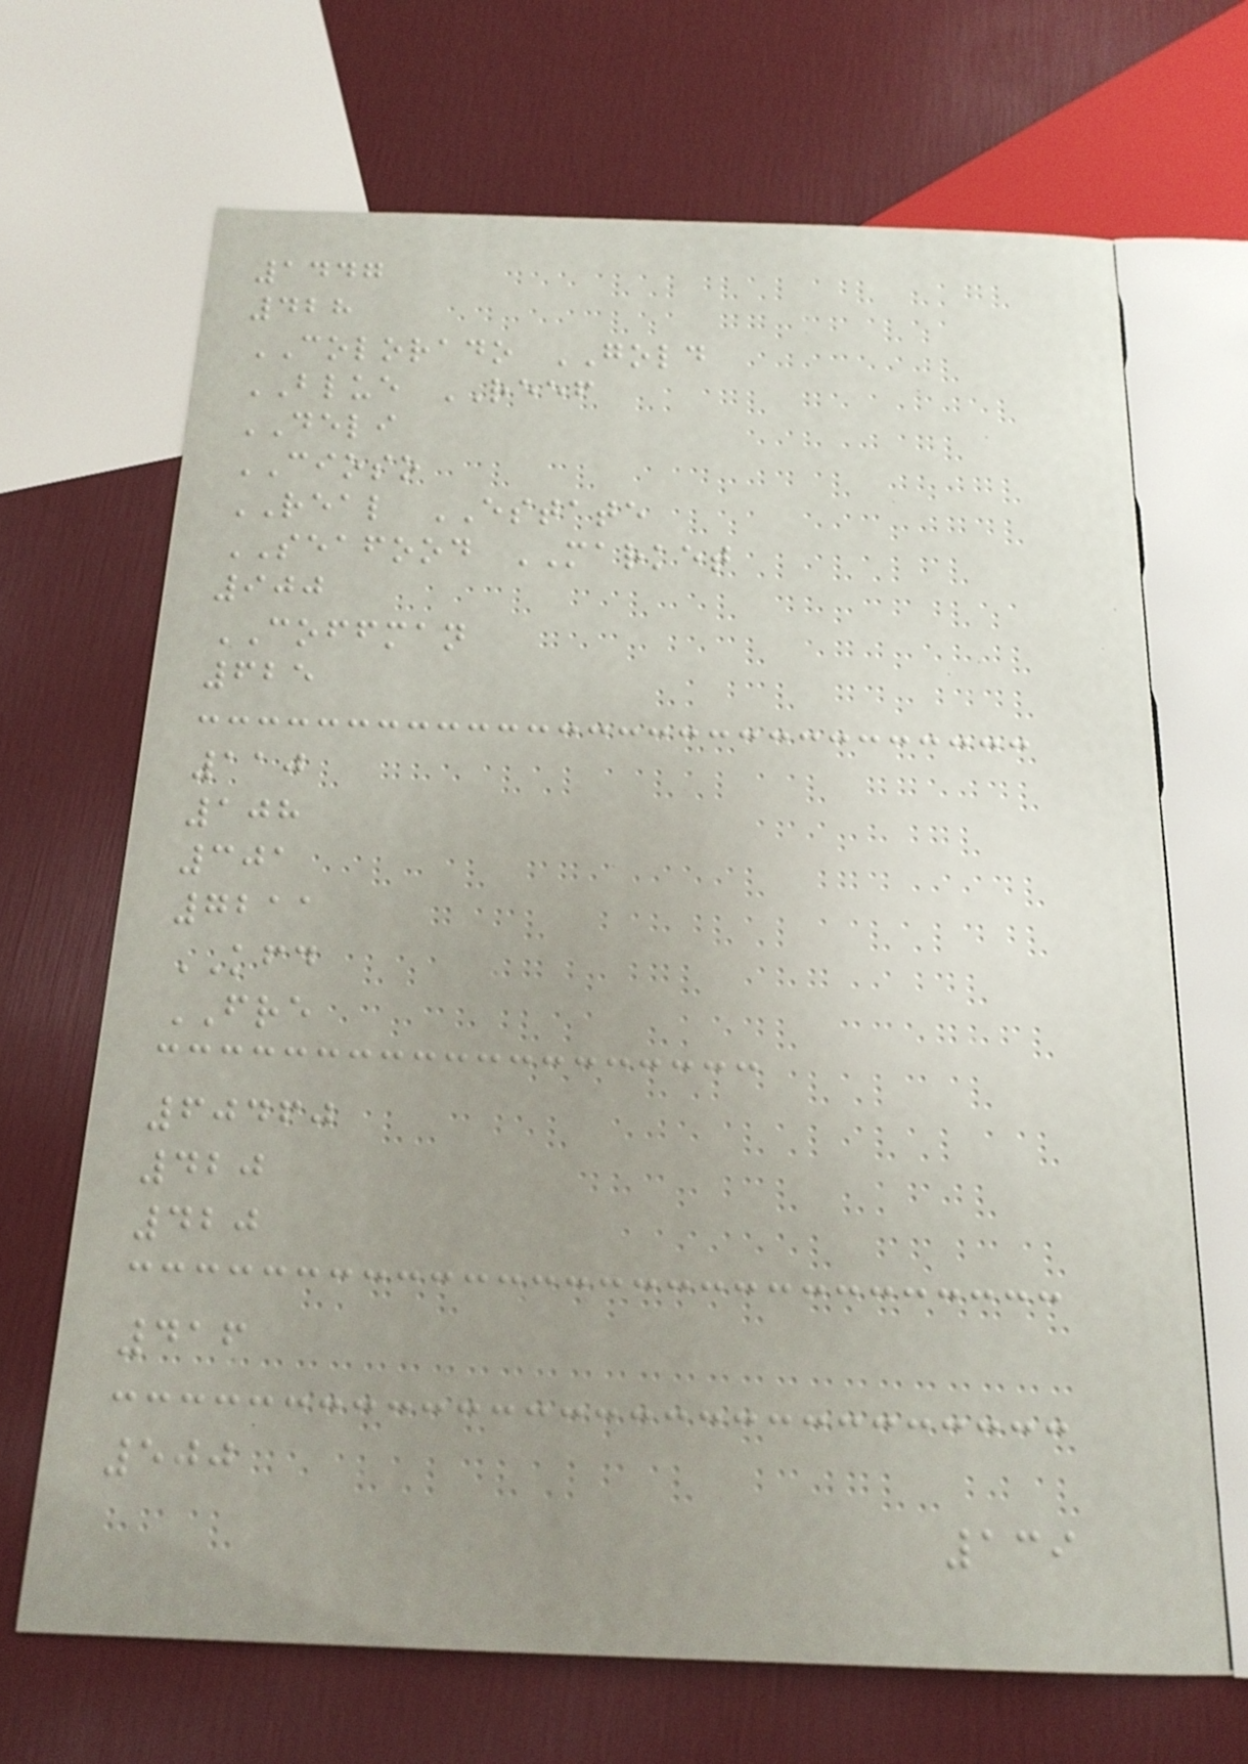1447
428
COLORADO GOLD
BLUE REEF
DELI
CIOSO
REAL ESTATE
SEAFOOD MARKET
900
COFFMAN
625
110
108
301
7211
KFD
FRE
60460
420
420
416
500
139
